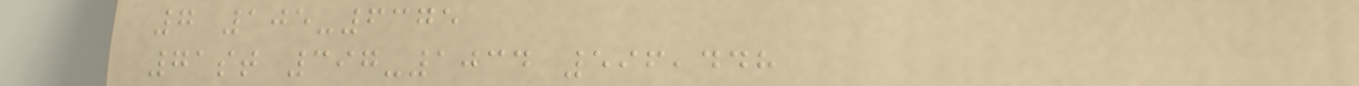7 105-6375
71st 397-1034 596,448
